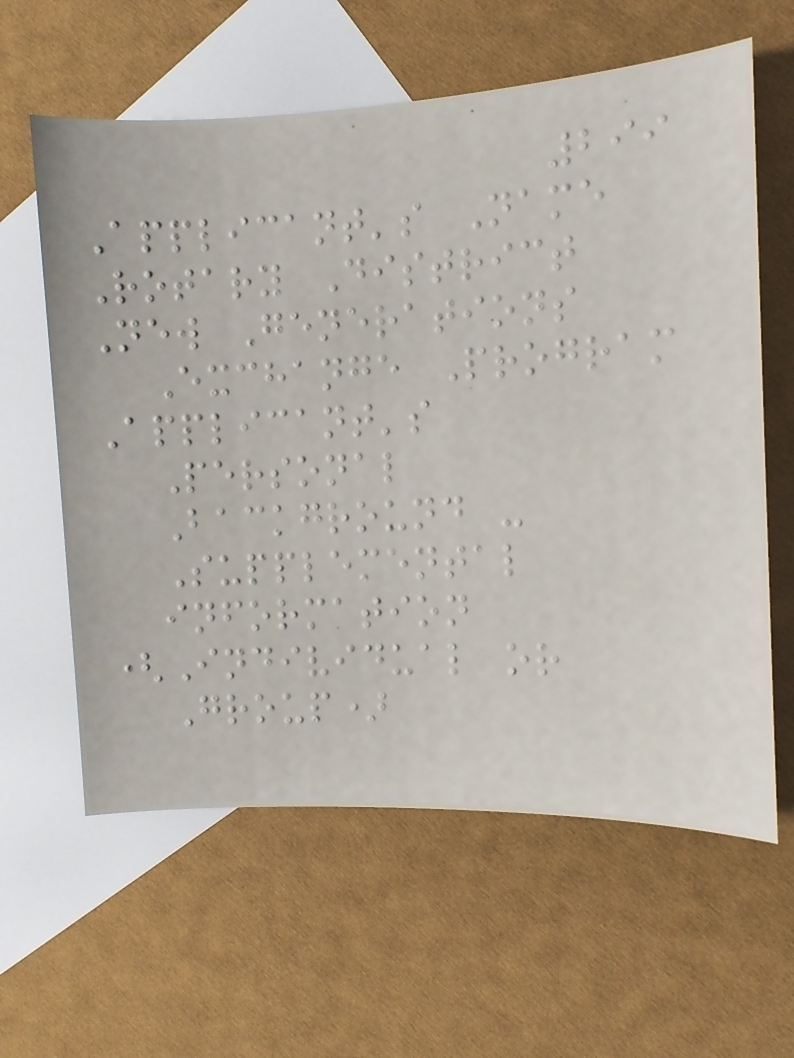299
Applicant's Name
Rotary District
New Generations
Exchange Program
Applicant's
Personal
Background -
Supplemental
information
(Individual or
Group)
